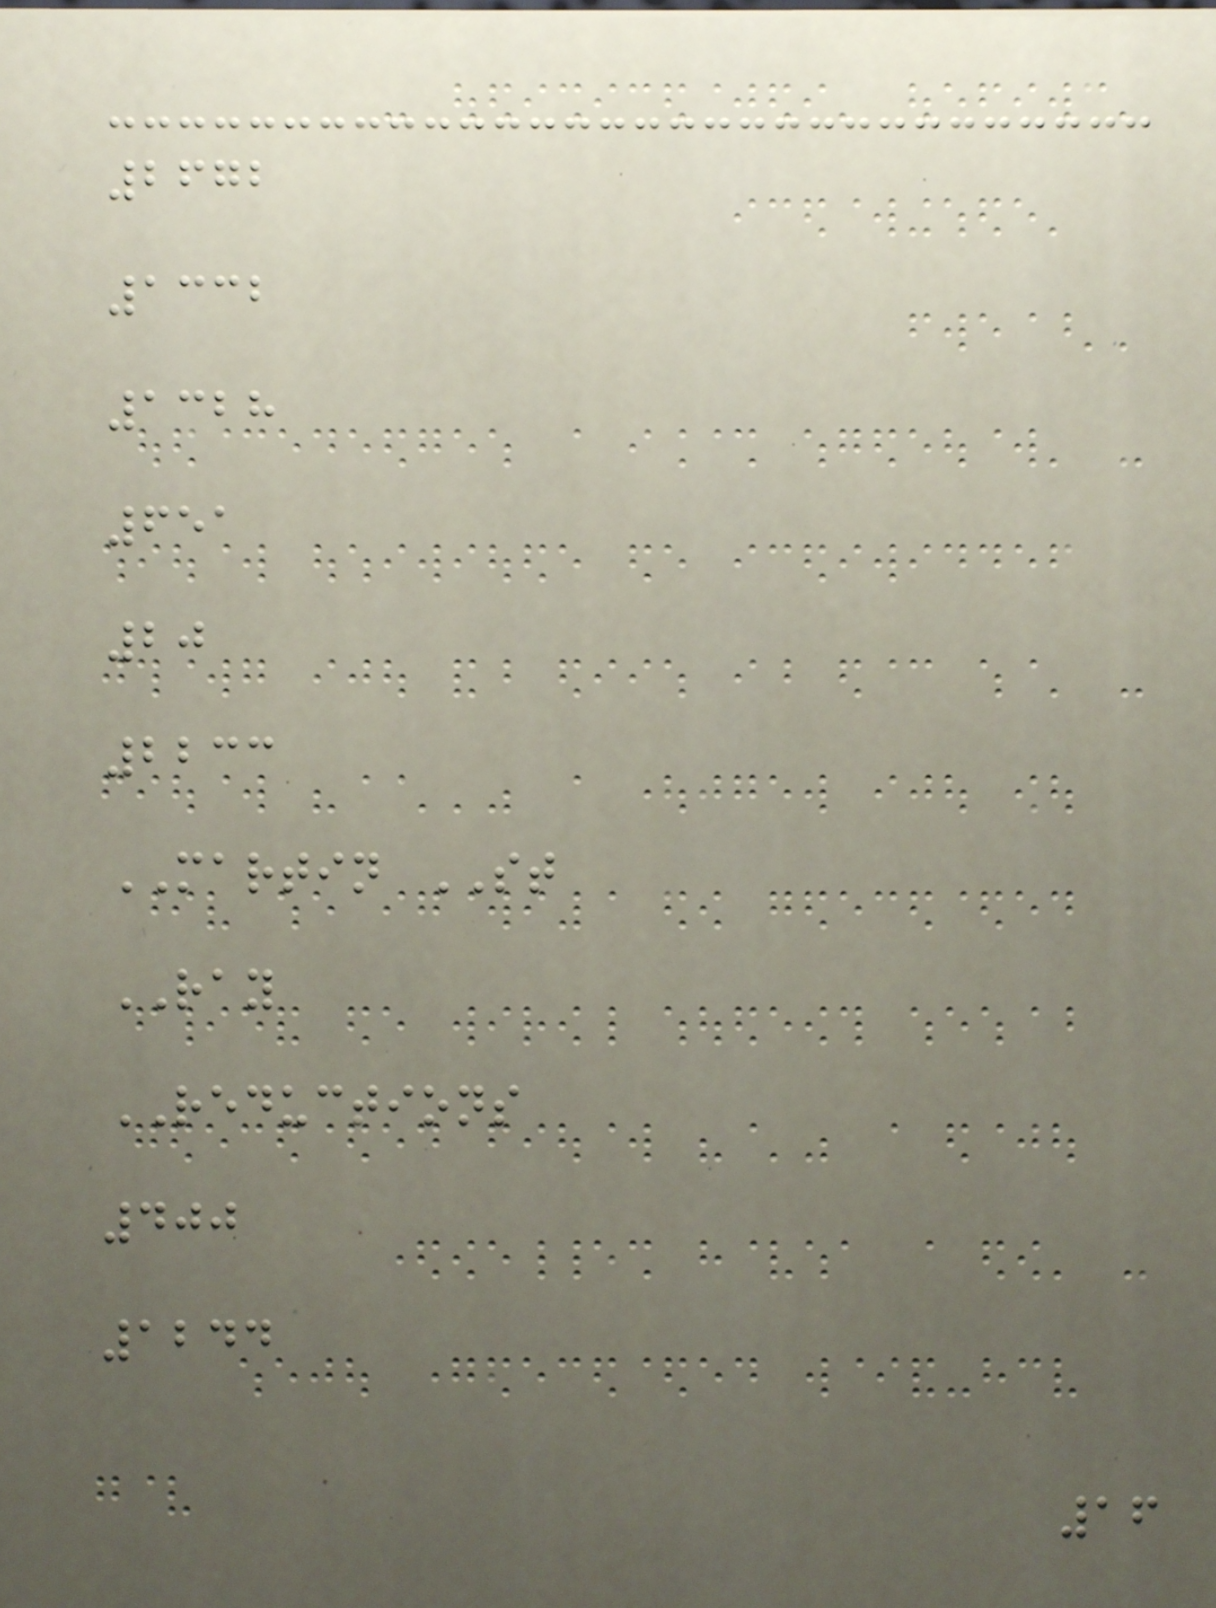2672
1332
1328
651
20
2233
MARTIN ST
RAY
REDUCTIONS
400
1244
16
